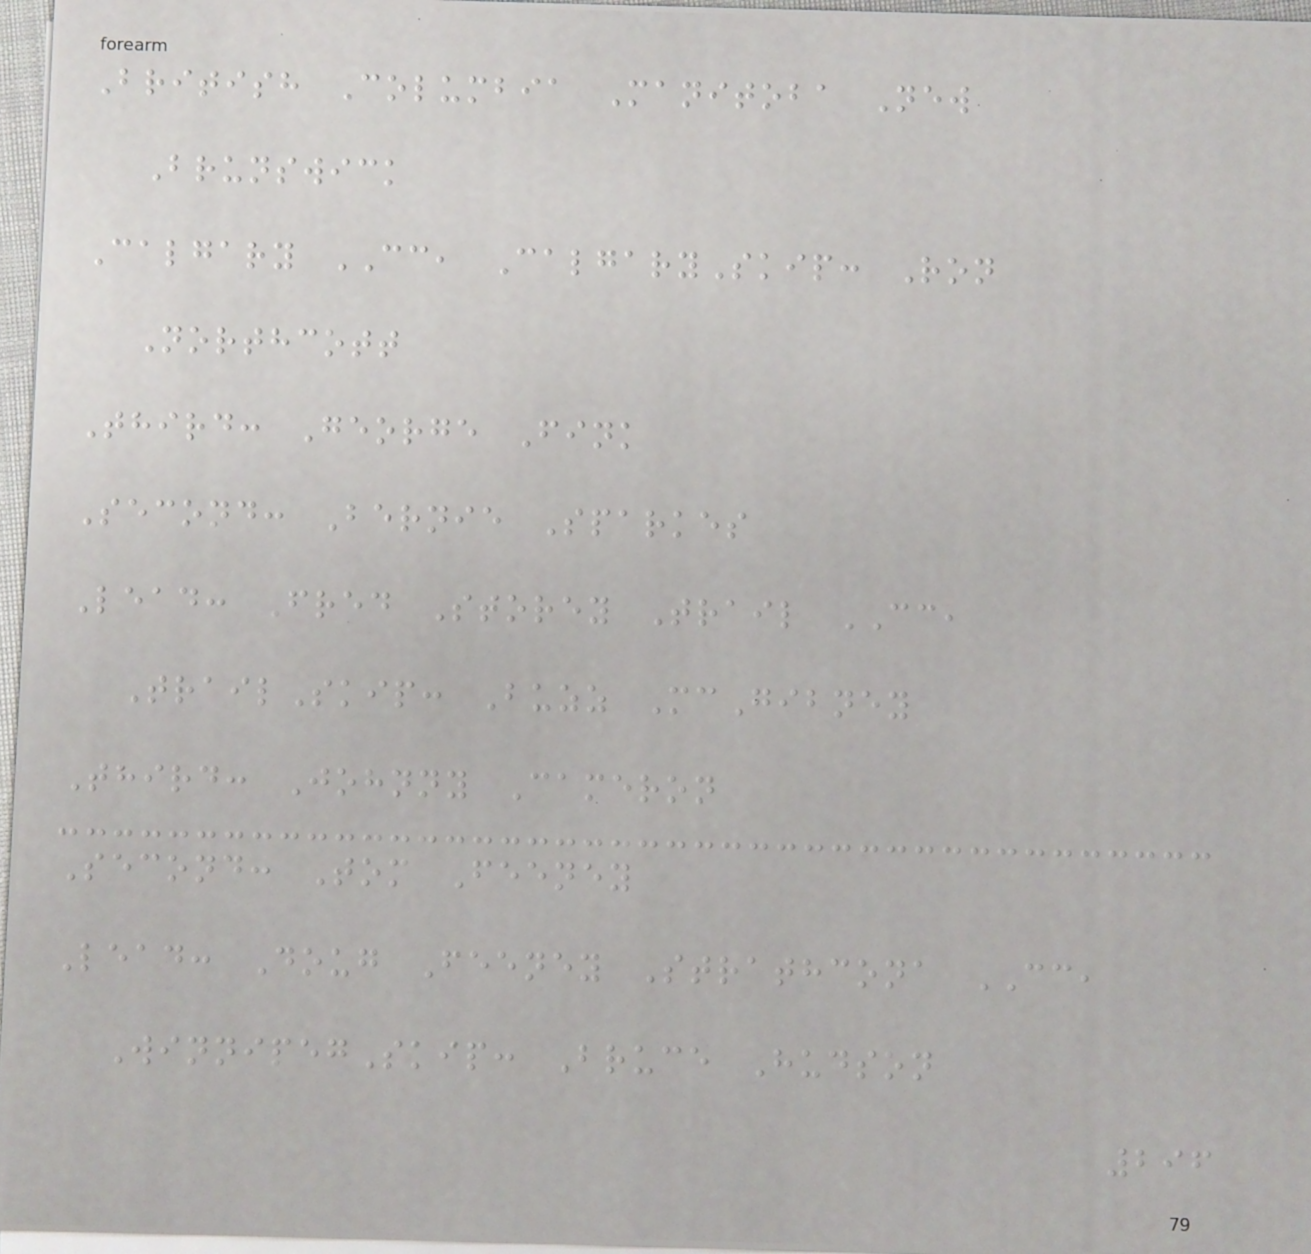British Columbia Manitoba New
Brunswick
Calgary CC, CalgarySkip: Ron
Northcott
Third: George Fink
Second: Bernie Sparkes
Lead: Fred Storey Trail CC,
TrailSkip: Buzz McGibney
Third: Johnny Cameron
Second: Tom Feeney
Lead: Doug Feeney Strathcona CC,
WinnipegSkip: Bruce Hudson
296
